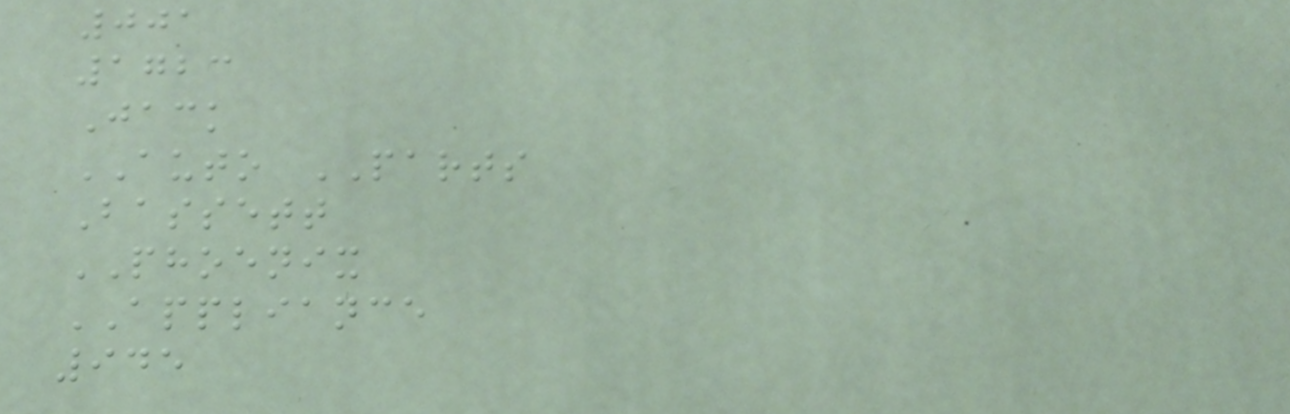001
1723
Jack
AUTO PARTS
Bassett
PHOENIX
APPLIANCE
945
